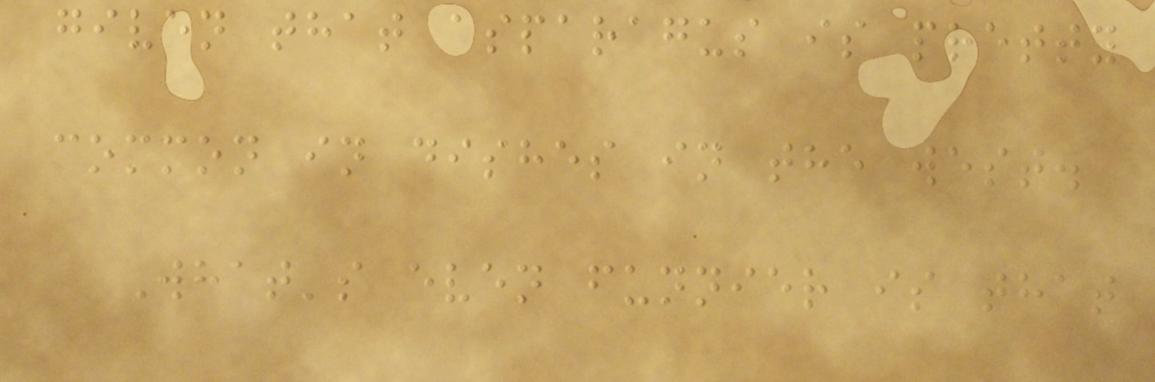given that asparagus is pretty
common in dishes in the west.
What's even funnier is that
